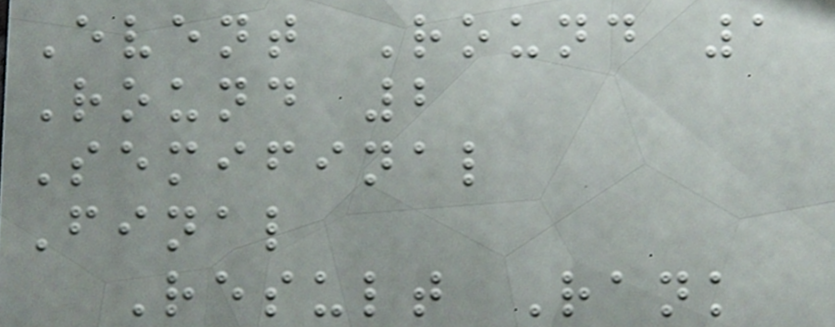Event Round 1
Round 2
Semifinal
Final
Result Rank
